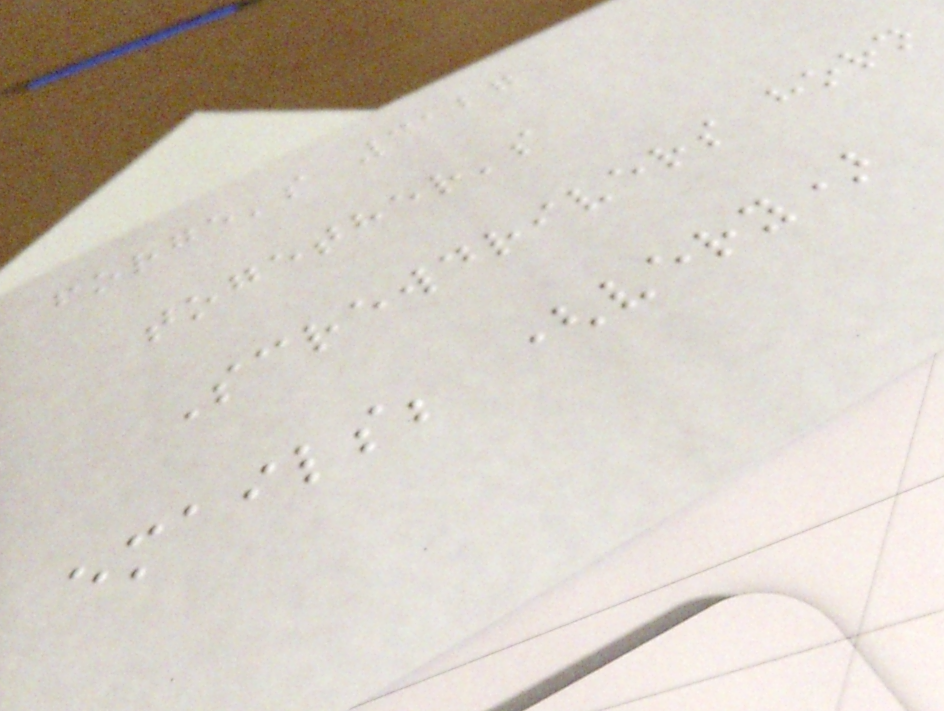forge's 3127
together's
Screwdrivers horn
emails; (very)
